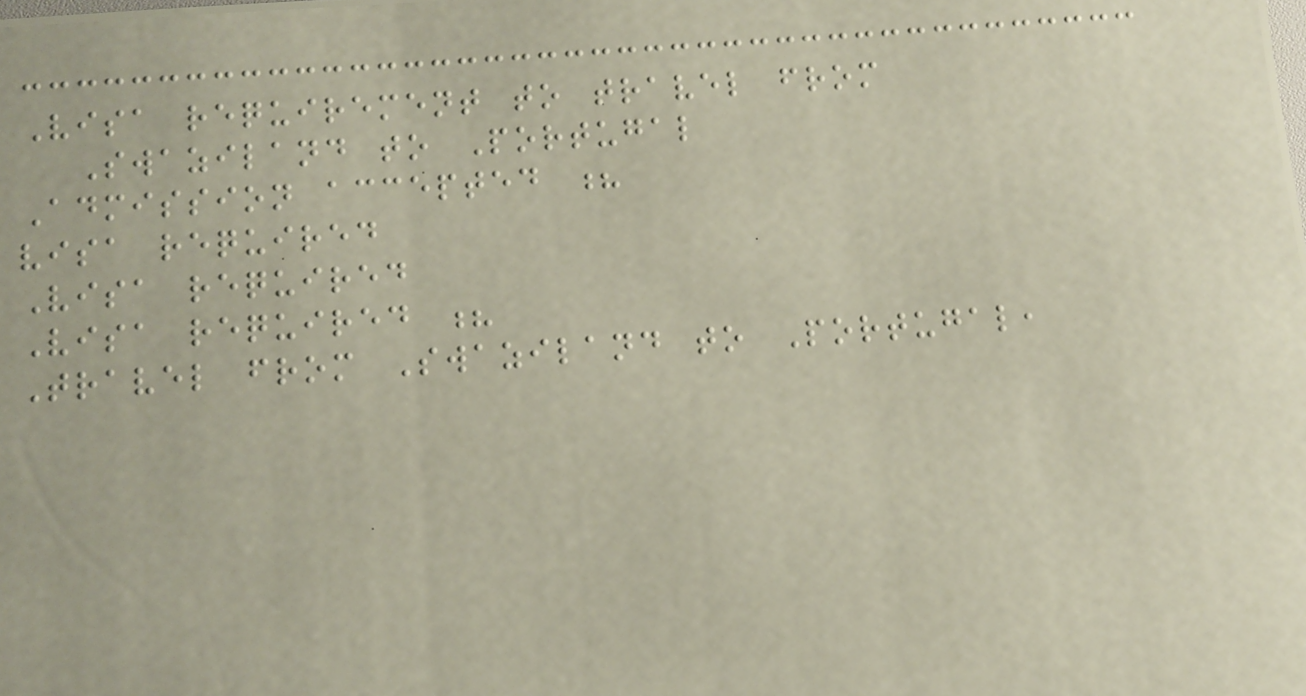Visa requirement to travel from
Swaziland to Portugal
Admission accepted ?
visa required
Visa required
Visa required ?
Travel from Swaziland to Portugal,
